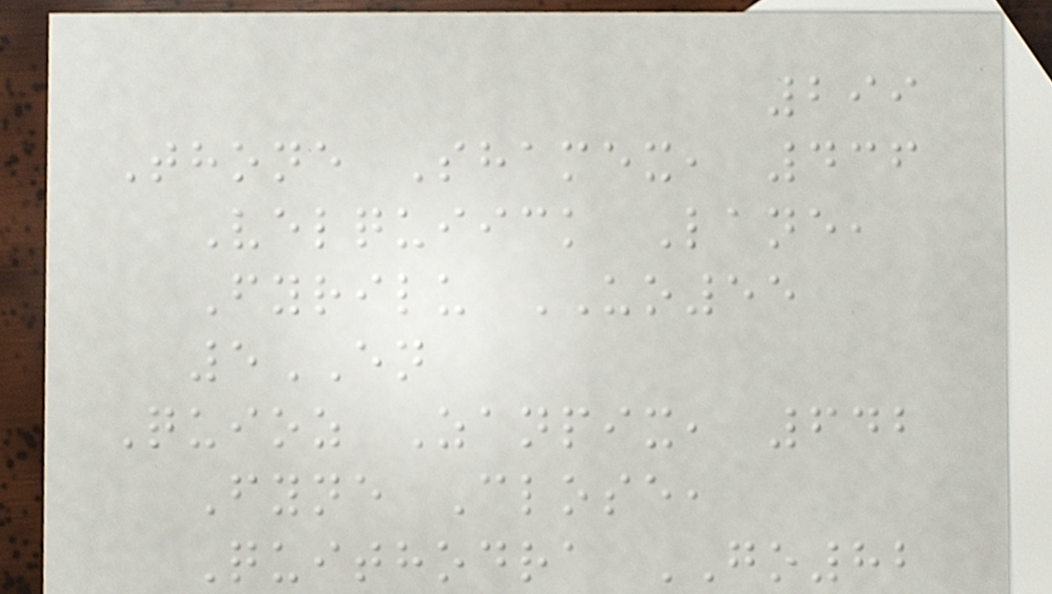299
Thone Shamex, 436
Velquiick Lane,
Fyrilu UO55
5EN
Quioz Zanpix, 642
Fyne Close,
Quithodra GO82
